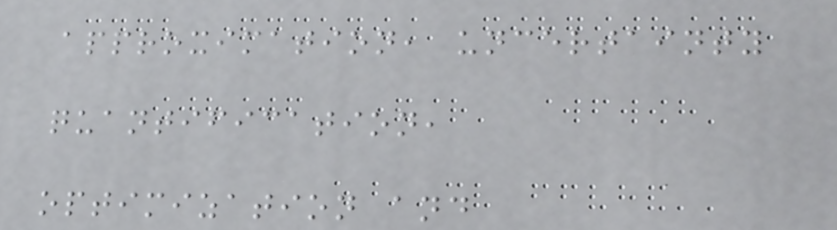approximation, uncertainty
quantification,
optimization and
